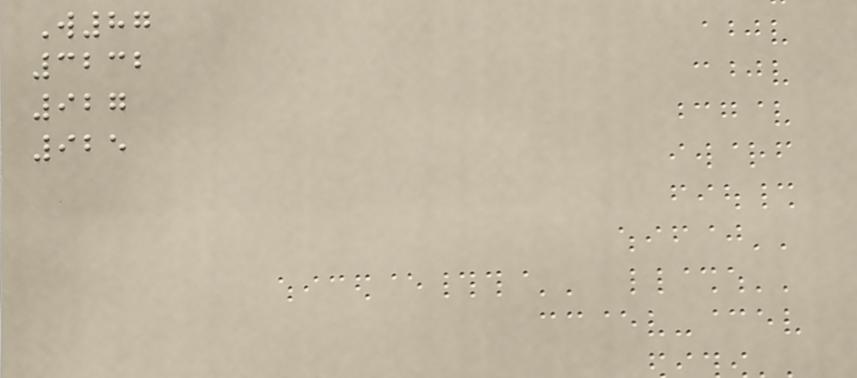W87
3232
927
925
